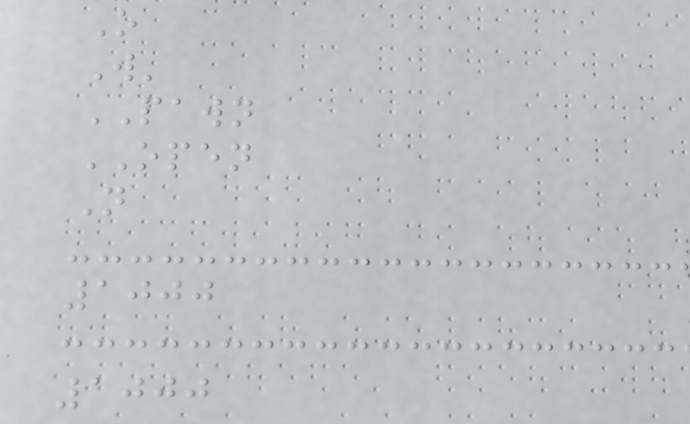O
W'
PAWN
OPEN
N
1000
1000
